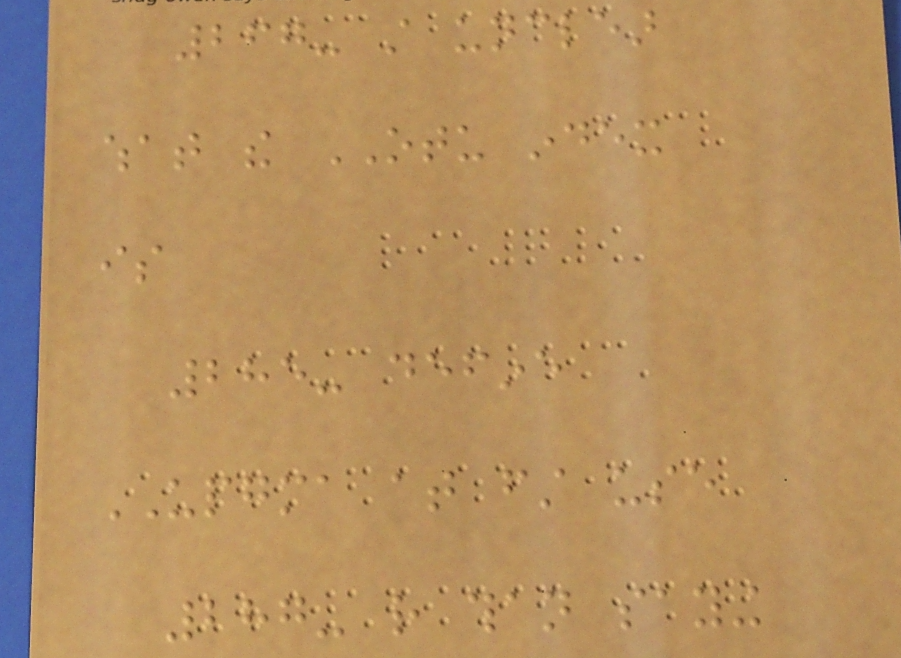267- still unclear
what the OTU index
is
285- define
UPGMA at first use
287- rather than saying
